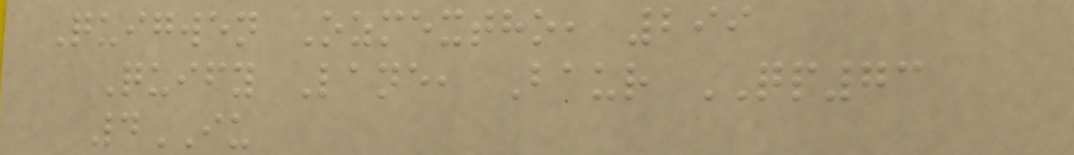Quigwen Ozmextho, 299
Quify Lane, Baur QP73
4IU
